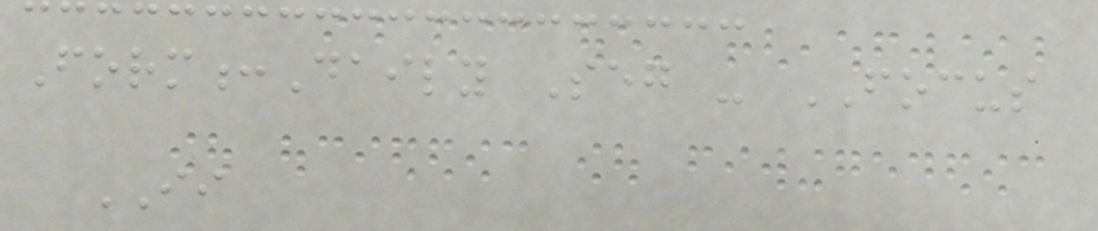Form:Daily Seg - FOCUS
II
